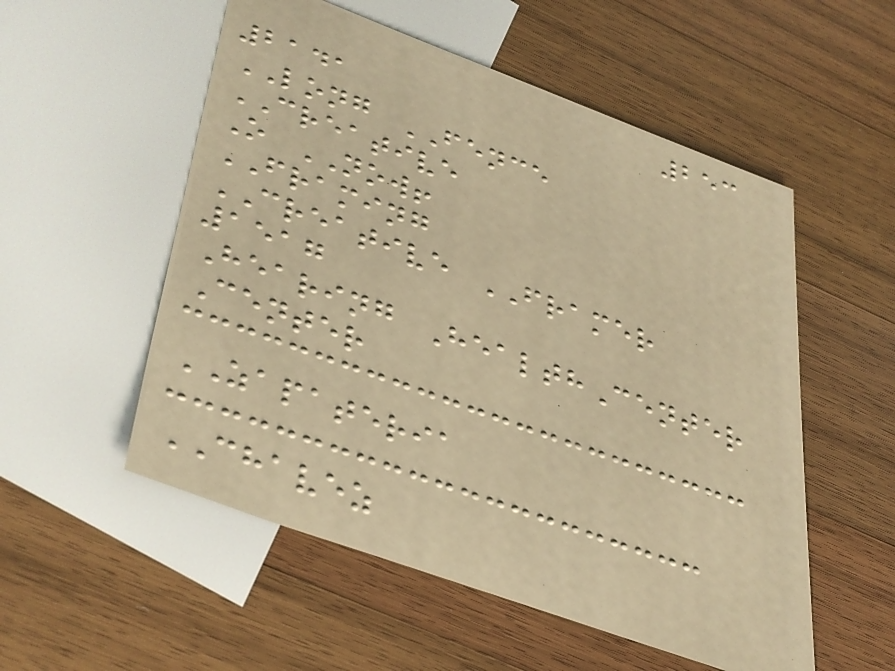253
2141
LONG FENCE
CREATIVE
O NOW!
FRAMING
CREATIVE FRAMER
1517
Hearing HealthCenter
Center
ZAPATERIA
CHAVEZ
